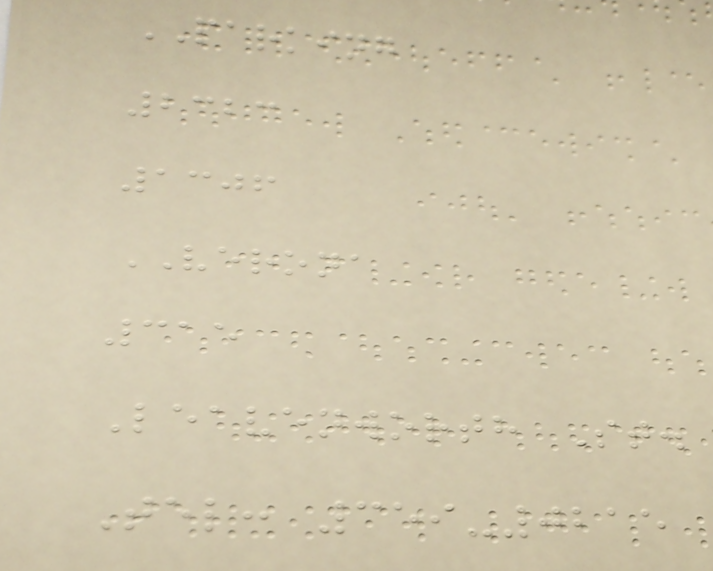PARKING
2323
1306
VERONA
315
Leavenworth St.
Tel: 359-0215
